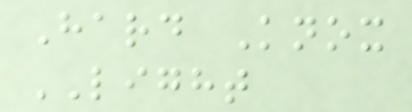Hard Knox
LIGHT
